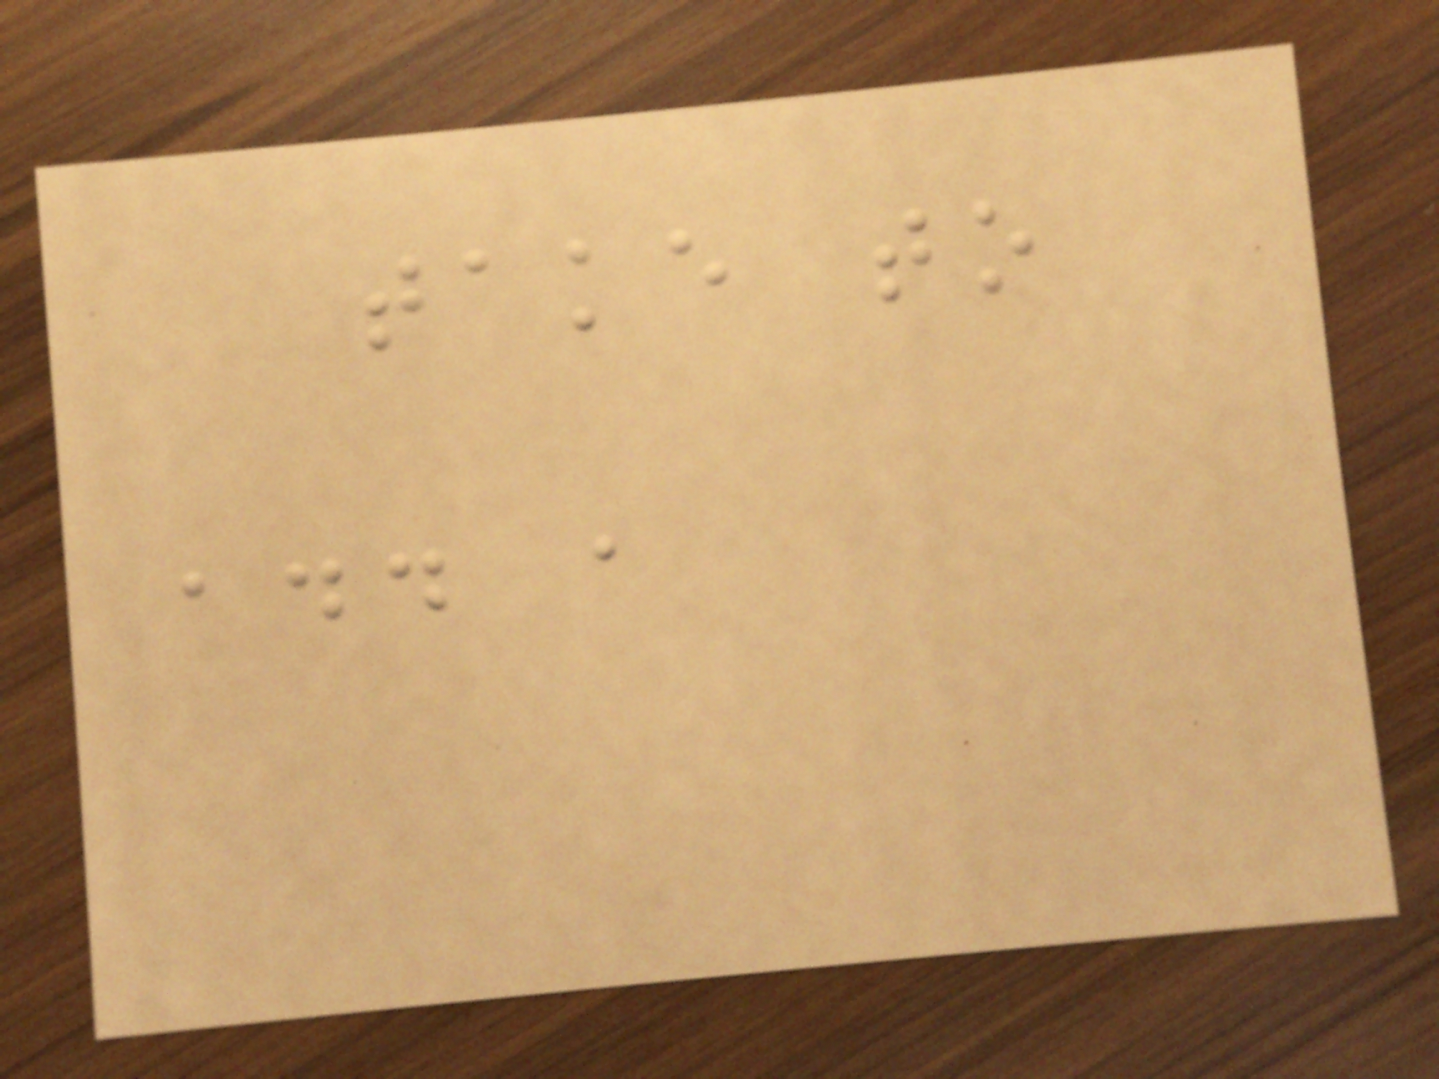take to
add a
